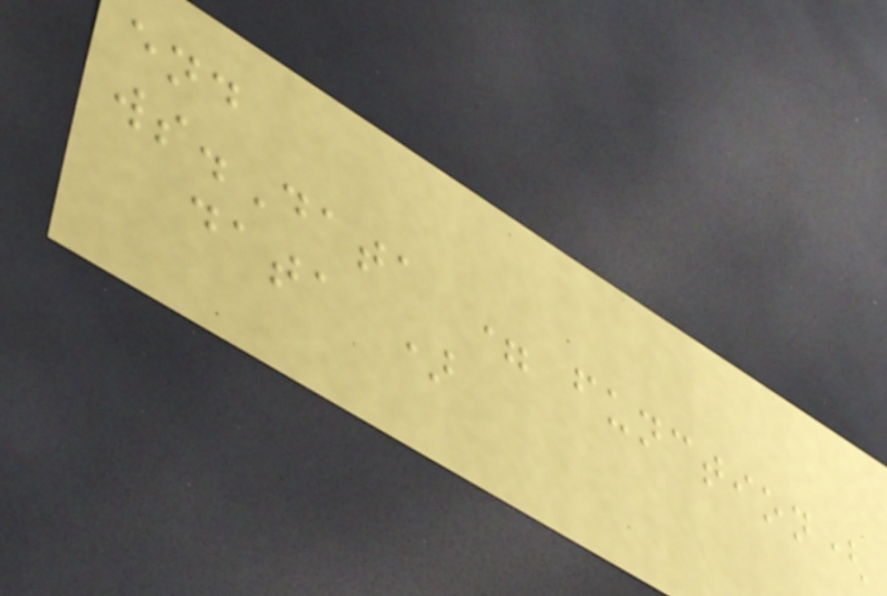end
ws.Data = function(
data )
